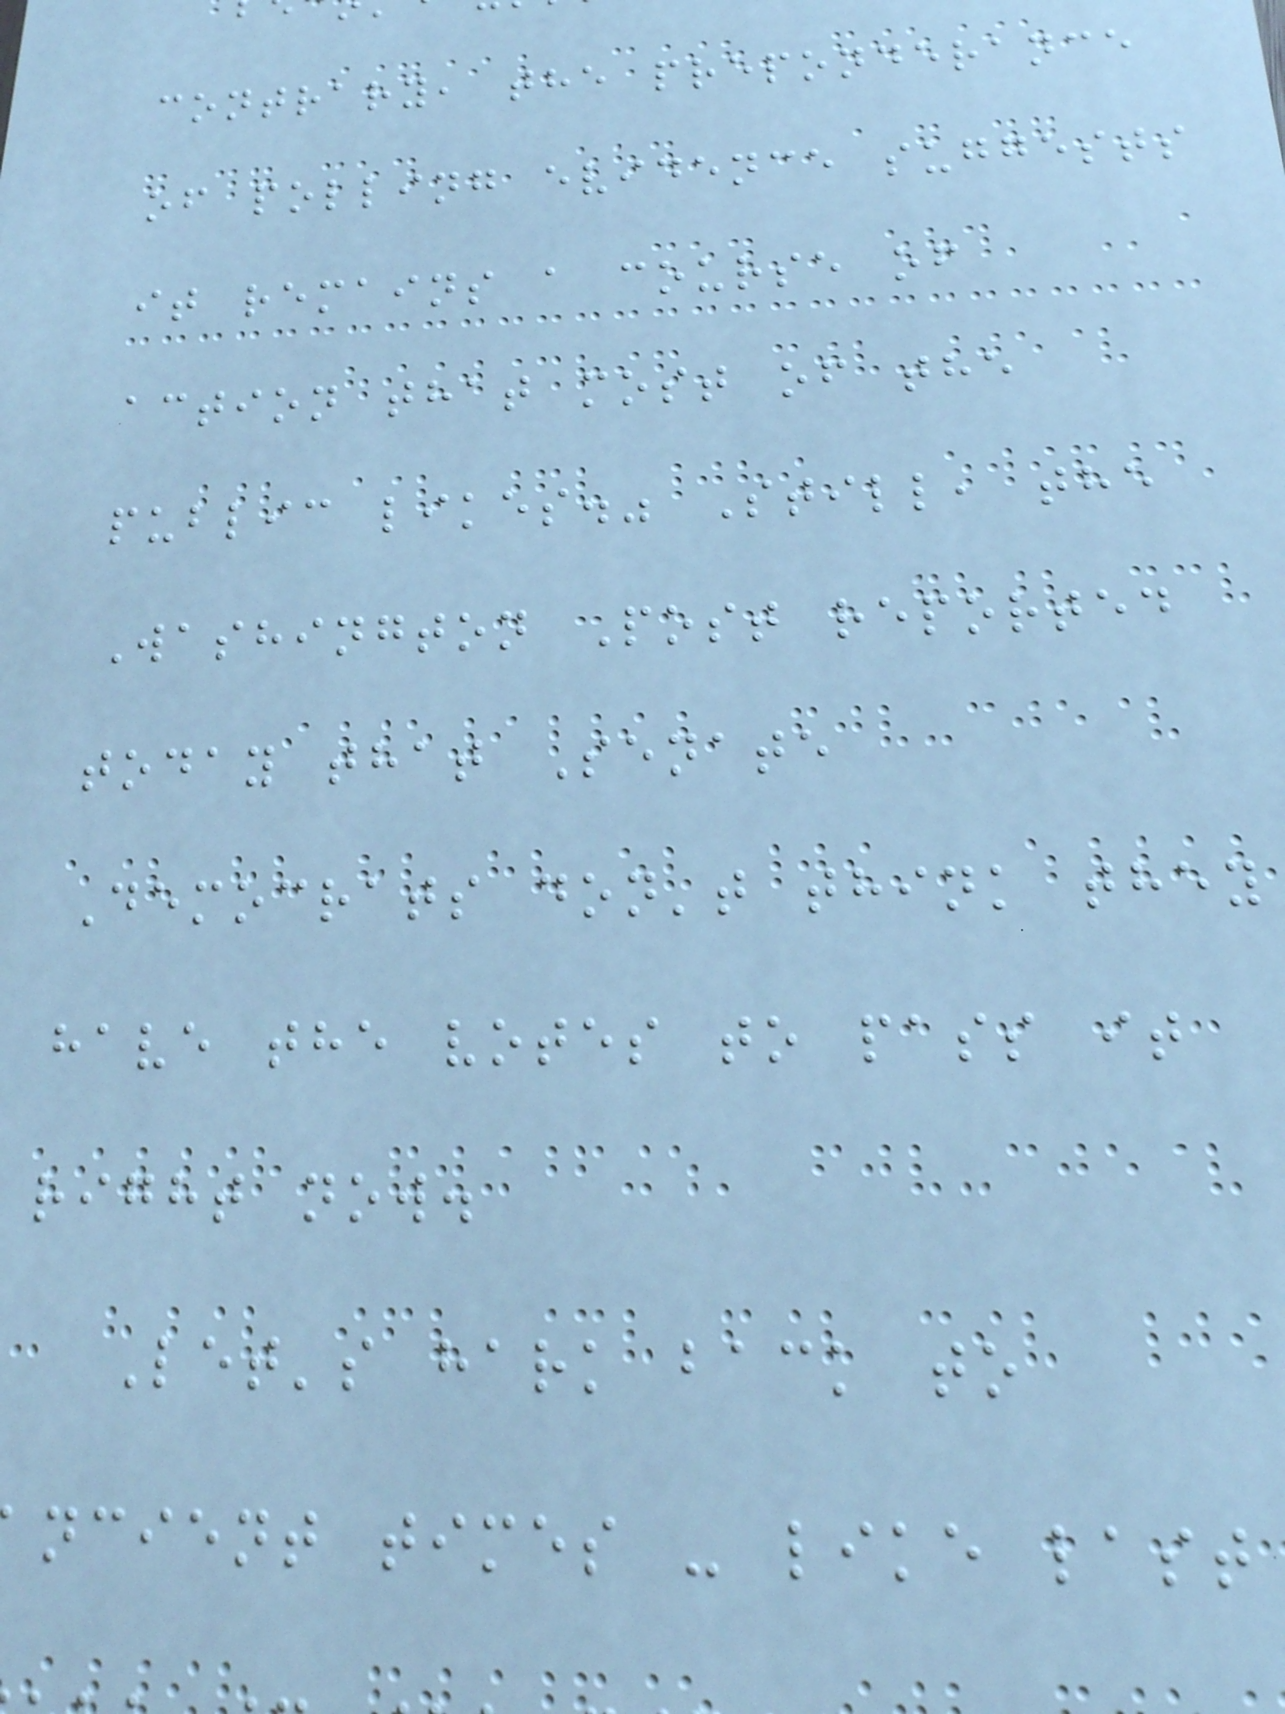contrary, the preponderance
of polling evidence suggests
it remains a course of
action that most of the
public likes." Still, the
Washington Post reported
today that Senate
Democrats don't think they
have the votes to pass it
right now.
Let's hark back to
ncient times - like last
